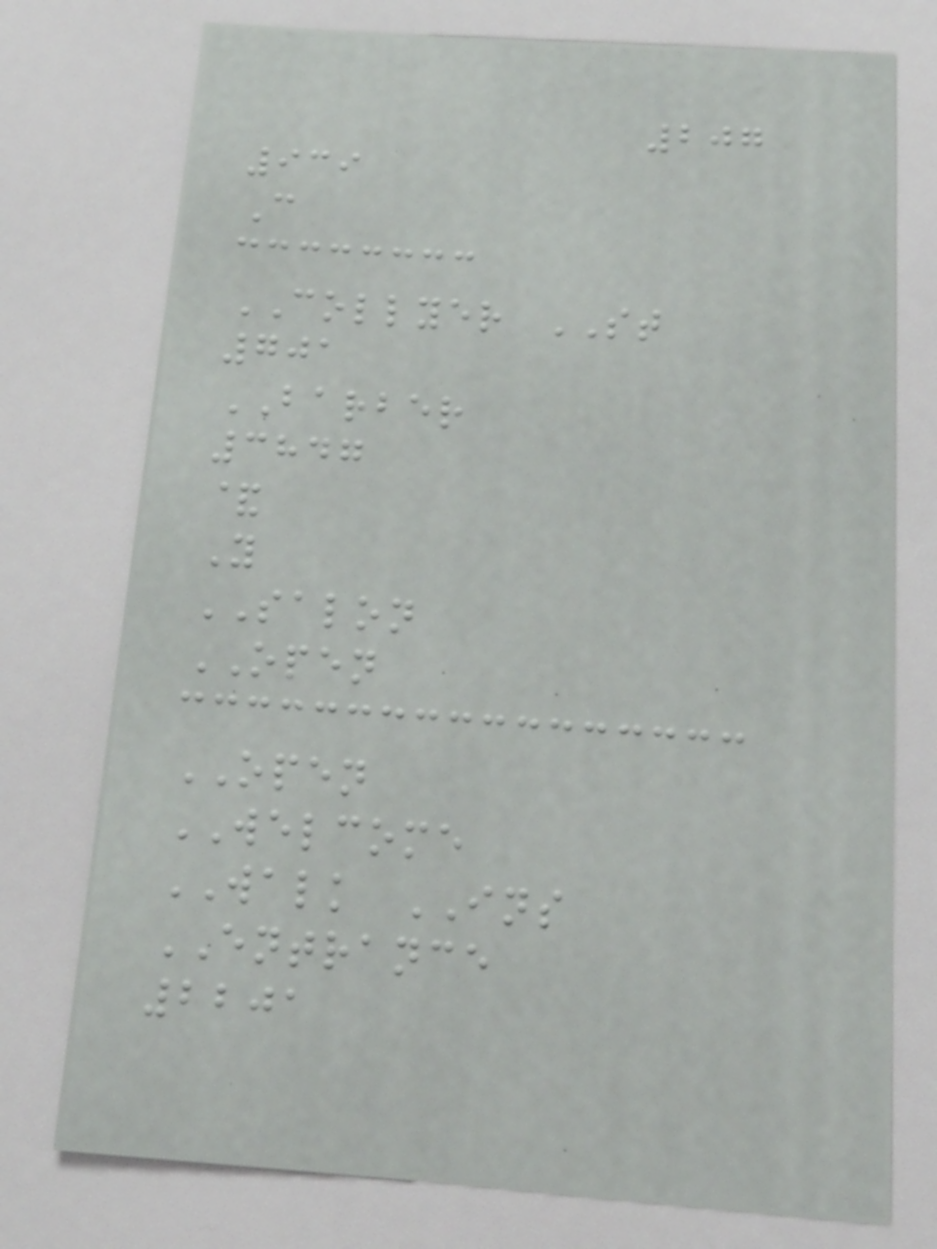207
939
C
COLLYER ST
701
BARBER
3847
&
Y
SALON
OPEN
OPEN
WELCOME
WALK INS
ENTRANCE
2201
